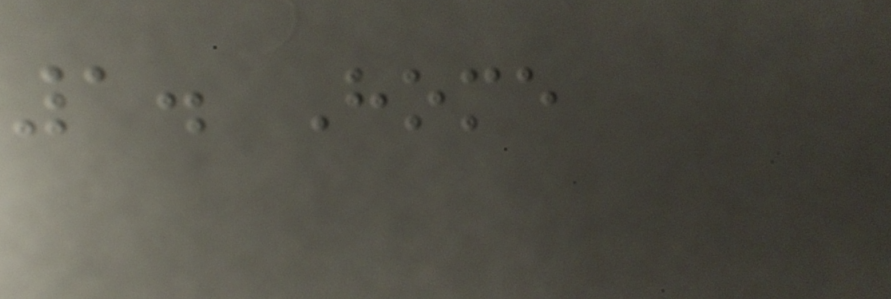1. Home
